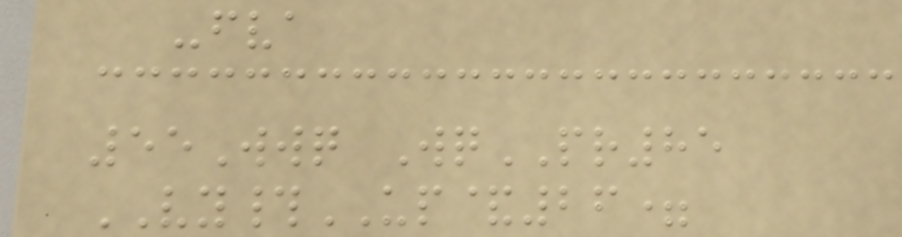-fva
55Wwq WqPR85
VY#UP&26=
